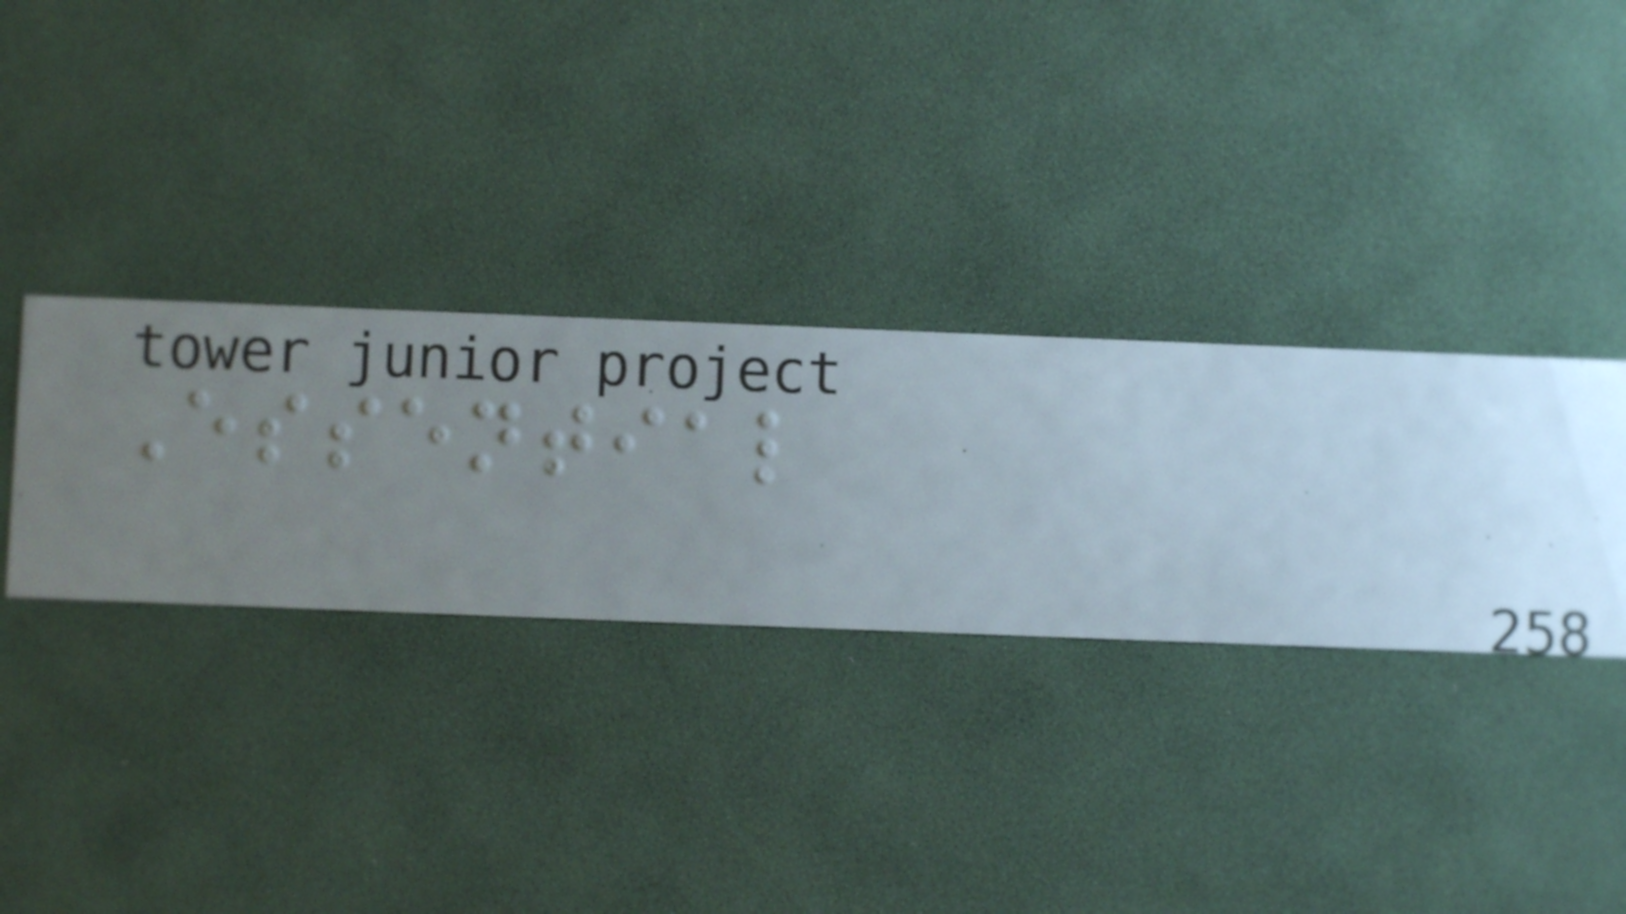Essential
